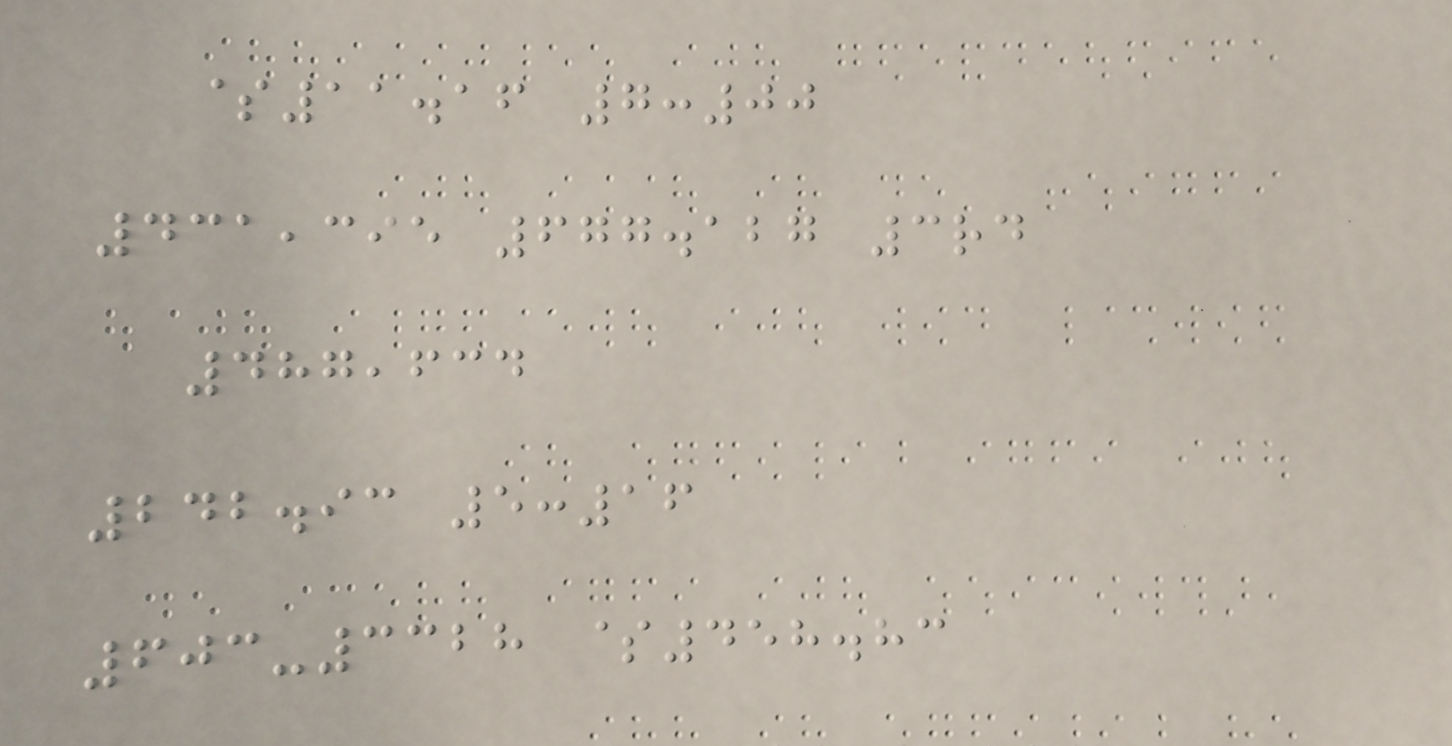$11.16 7:00
431,395 677.127 3rd
487,634
242.93 5:16
603-3328 $458.83
